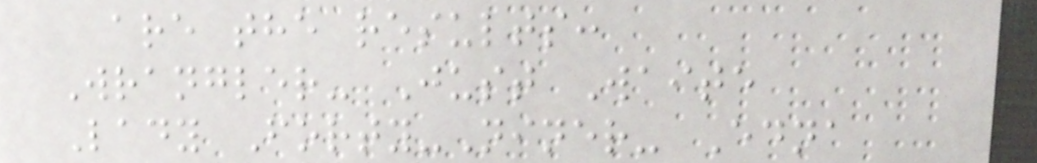are the results:
Wrangler- Just Waite
Lady Forty-Niner- Edna
